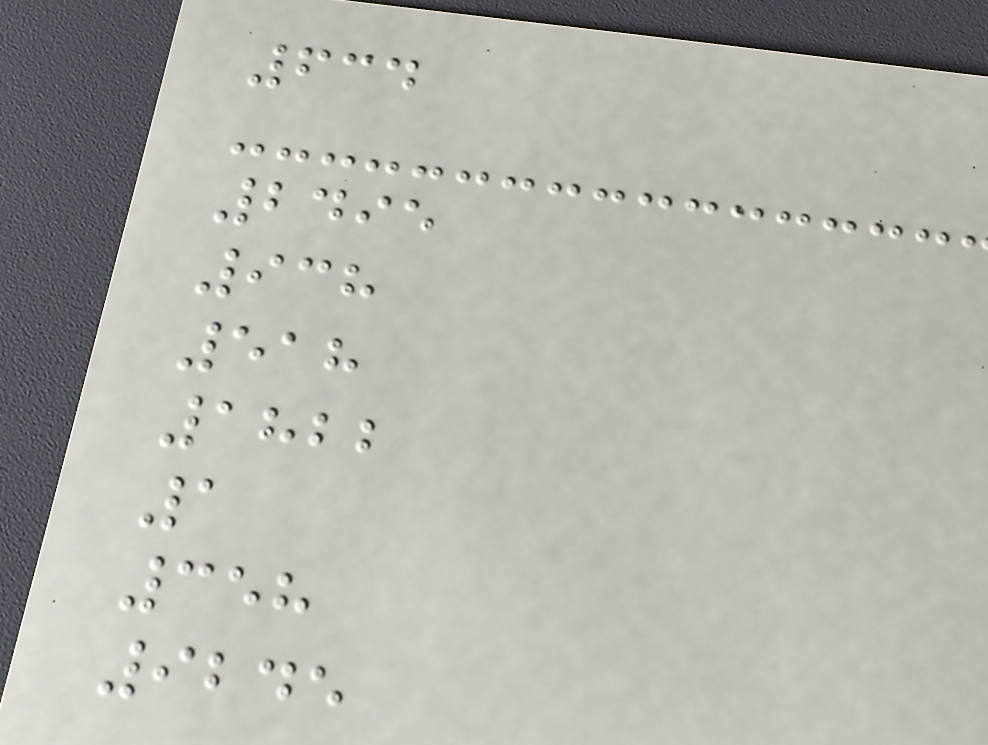634
2495
938
518
1822
1
358
9245
